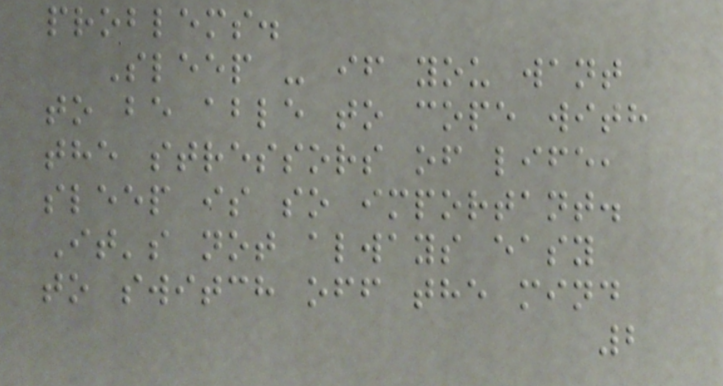problems.
Sleep - if you want
to be able to cope with
the stressors of life,
sleep is so important.
It's not always easy
to switch off the mind
2
